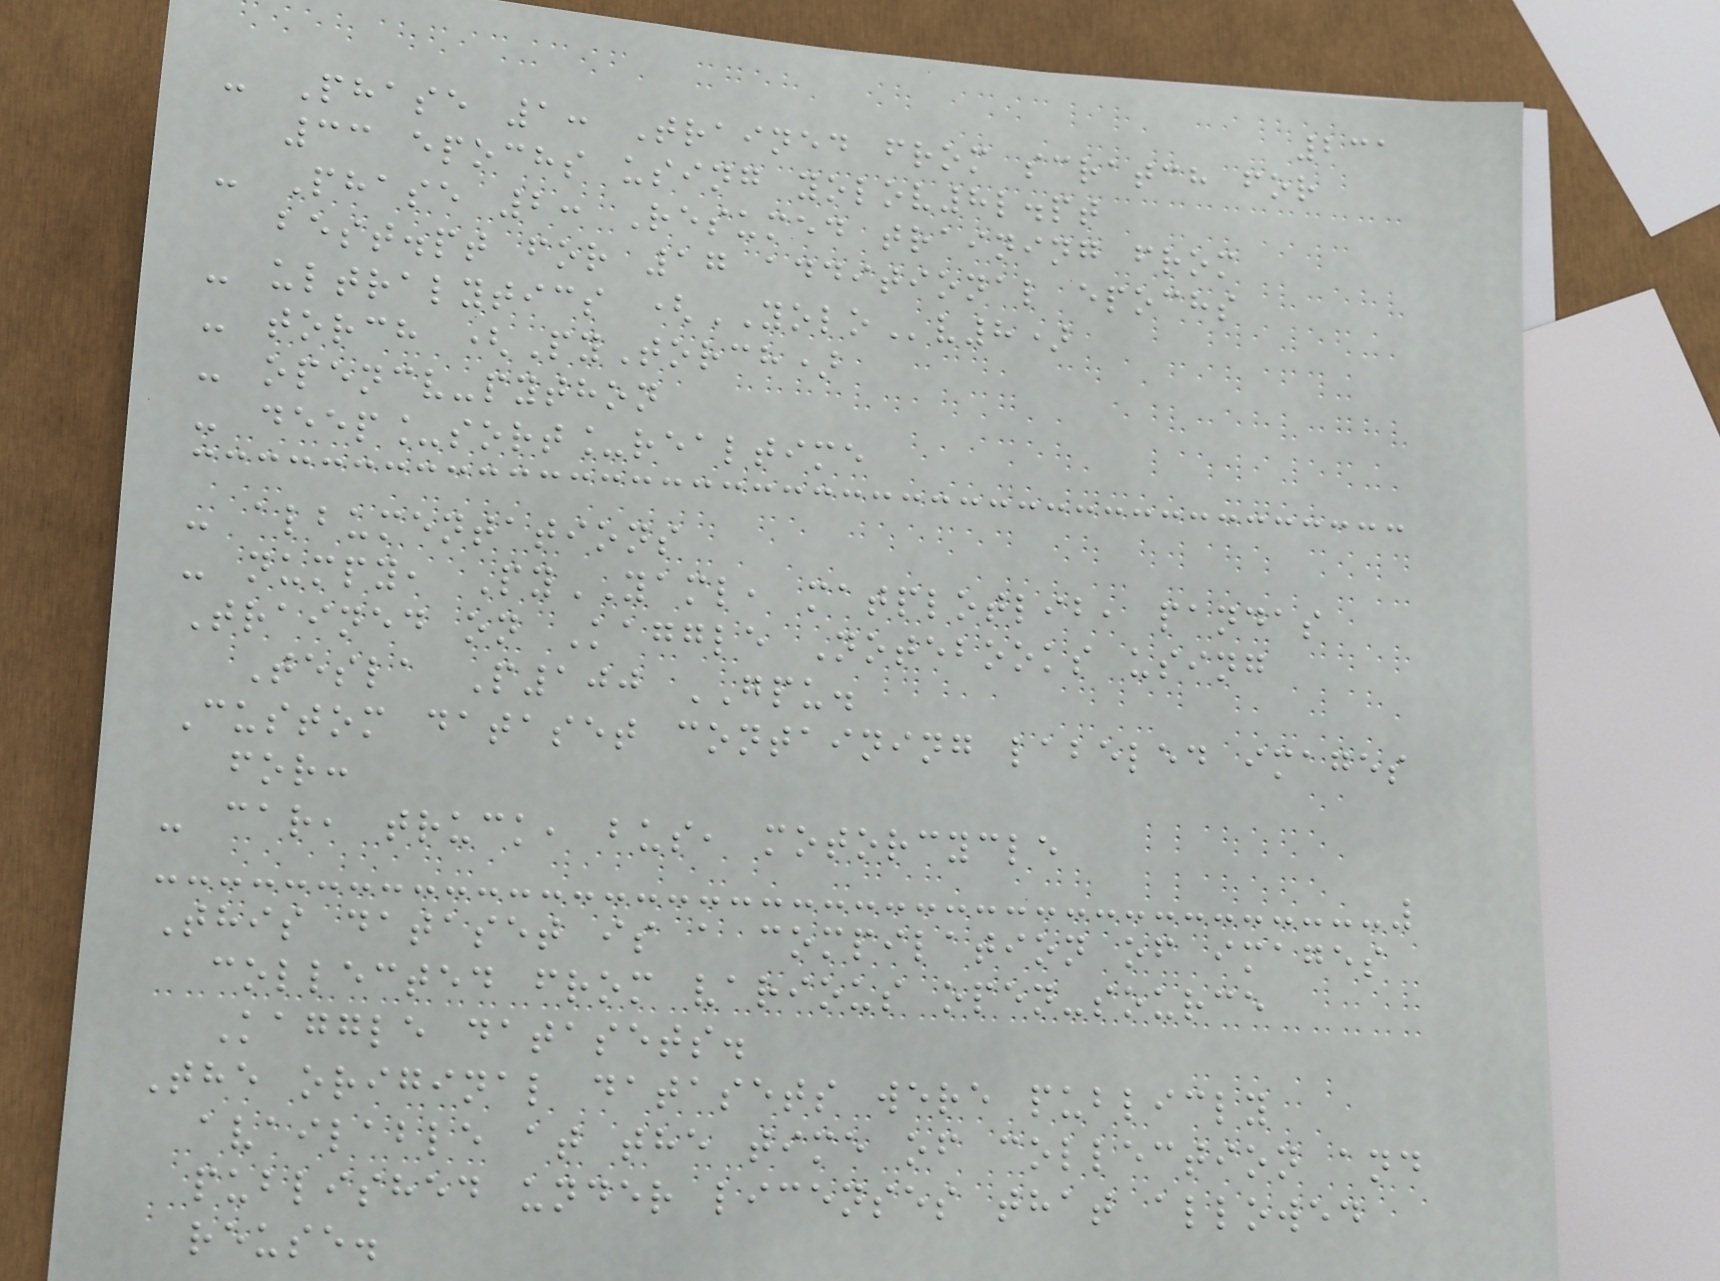231
- Phase 1: Trained from scratch for
33 epochs using yolov8l.pt
- Phase 2: Resumed training from
best.pt for 17 additional epochs
- ultralytics (YOLOv8)
- torch (PyTorch)
- opencv-python
- deep_sort_realtime
- albumentations
- numpy, PyYAML, matplotlib, pandas
Trained on Kaggle Notebooks using
Tesla P100 GPU.
Custom dataset containing labeled images
for:
- car, truck, bus, motorcycle
This dataset is a compilation of images
collected from various open-source
Kaggle datasets.
The original datasets were publicly
available at the time of collection and
published under licenses that allowed
reuse.
